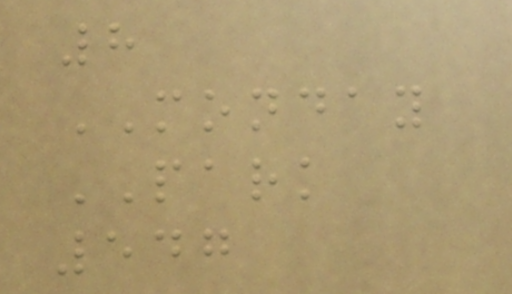8
MONDAY
PARK
547
